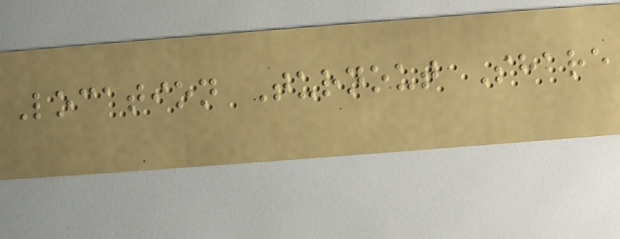Location Turnout Share
